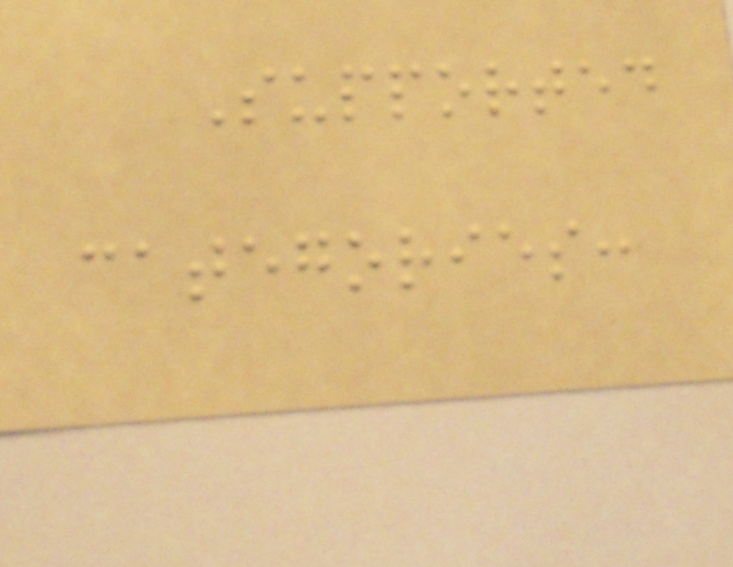Supported
categories:
